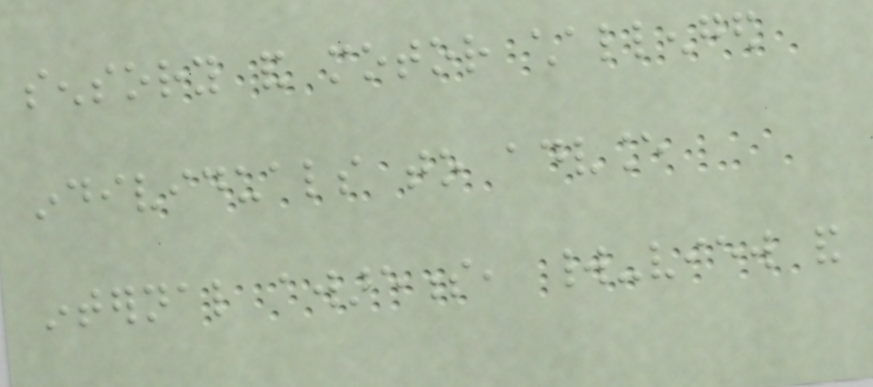sensory and motor challenged
individuals to advance
internal awareness, world-view and
